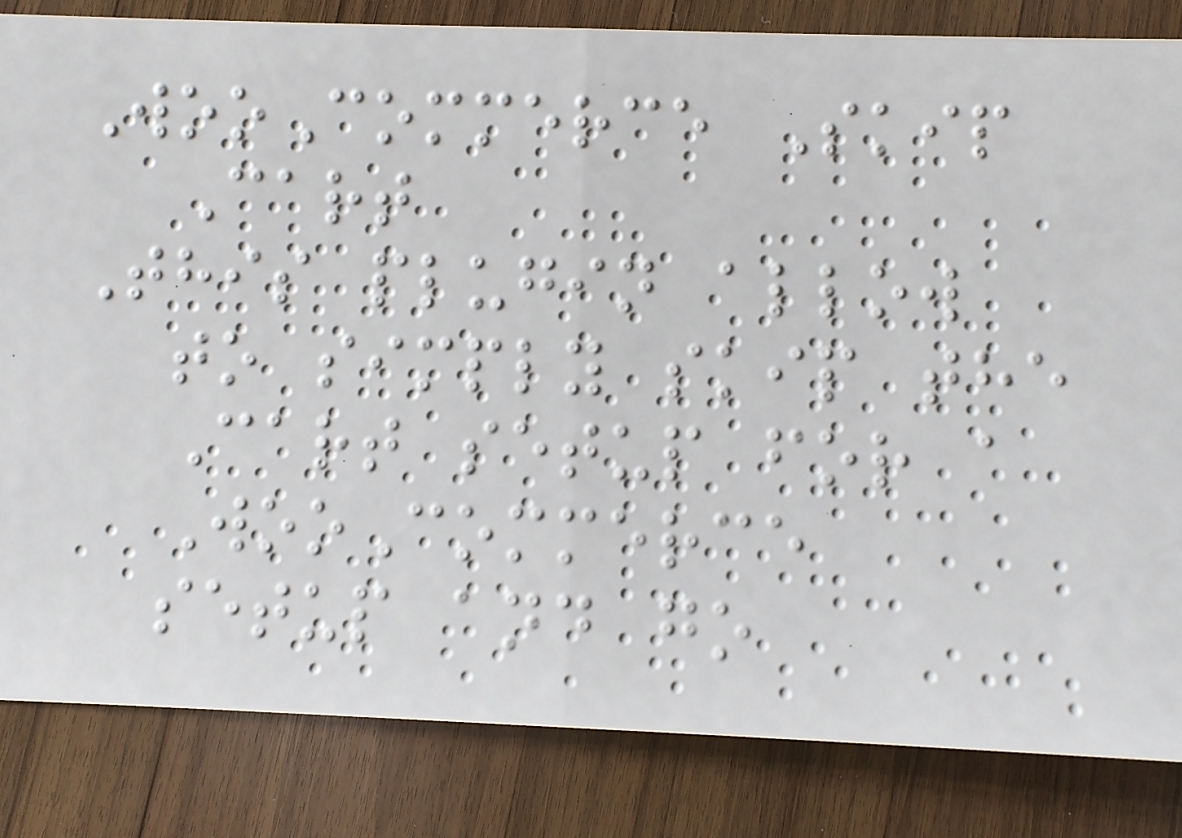WooCommerce Skip
Cart
This plugin allow
to simply skip the
Cart setup for a
WooCommerce
setup and go
